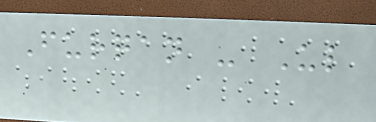Furqan - Ul
